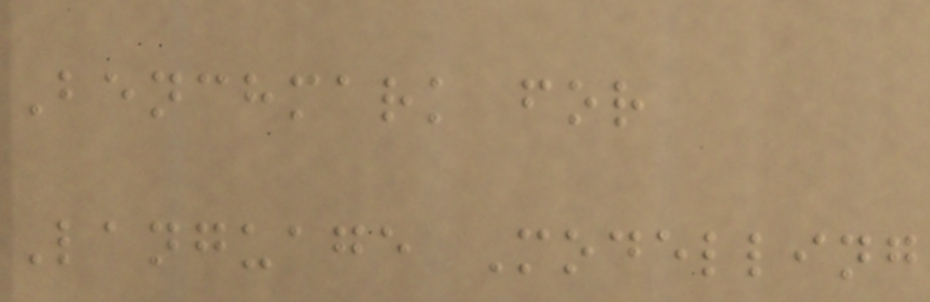Benchmark for
Language Modelling
